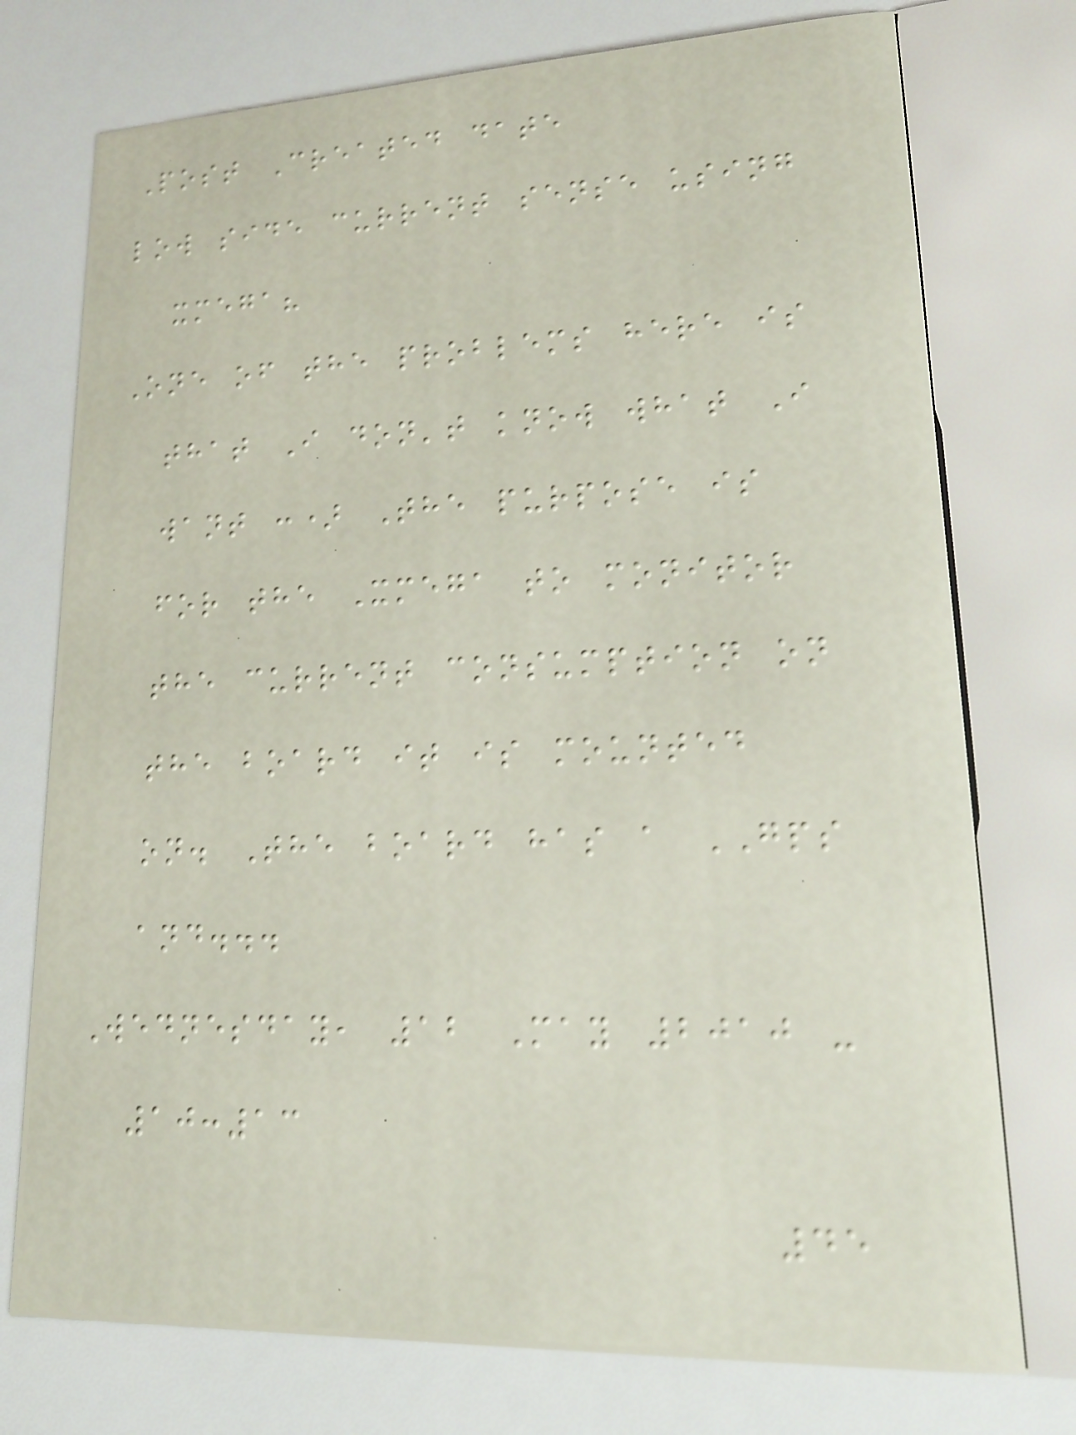Post Created date
low side current sense using
xmega?
One of the problems here is
that I don't know what I
want :) The purpose is
for the Xmega to monitor
the current consumption on
the board it is mounted
on. The board has a GPS
and...
Wednesday, 12 May 2010 -
10:13
45
